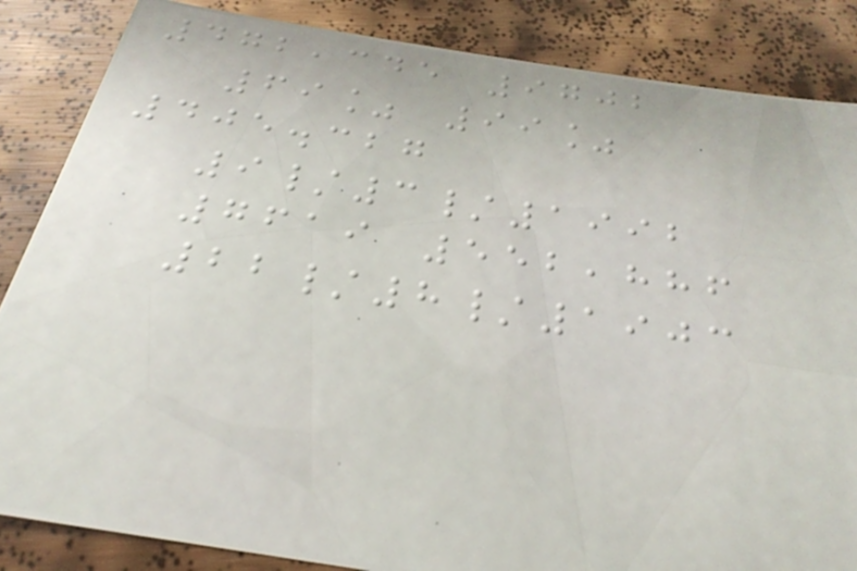472,345 9702
69% 99%
405.327
9/3/1992
7619 552,886
22/8/1903
